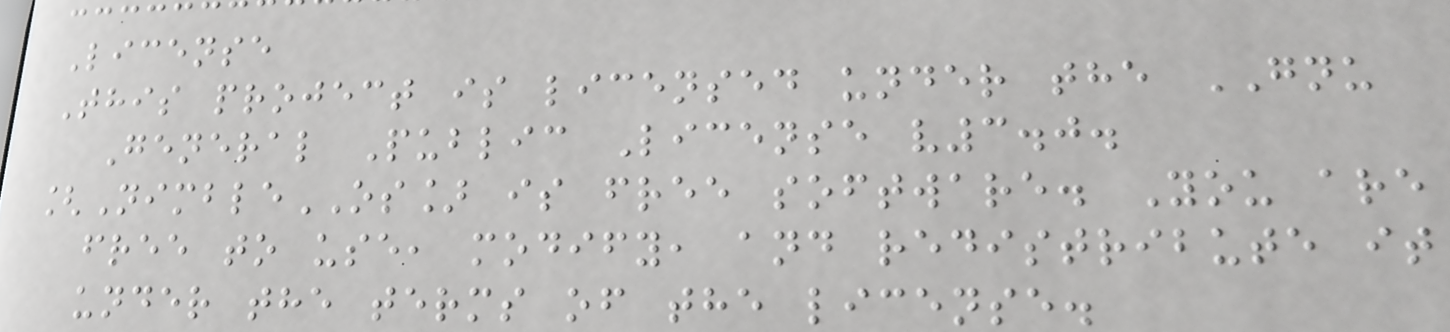License
This project is licensed under the GNU
General Public License v3.0.
[NimbleOS] is free software. You are
free to use, modify, and redistribute it
under the terms of the license.
